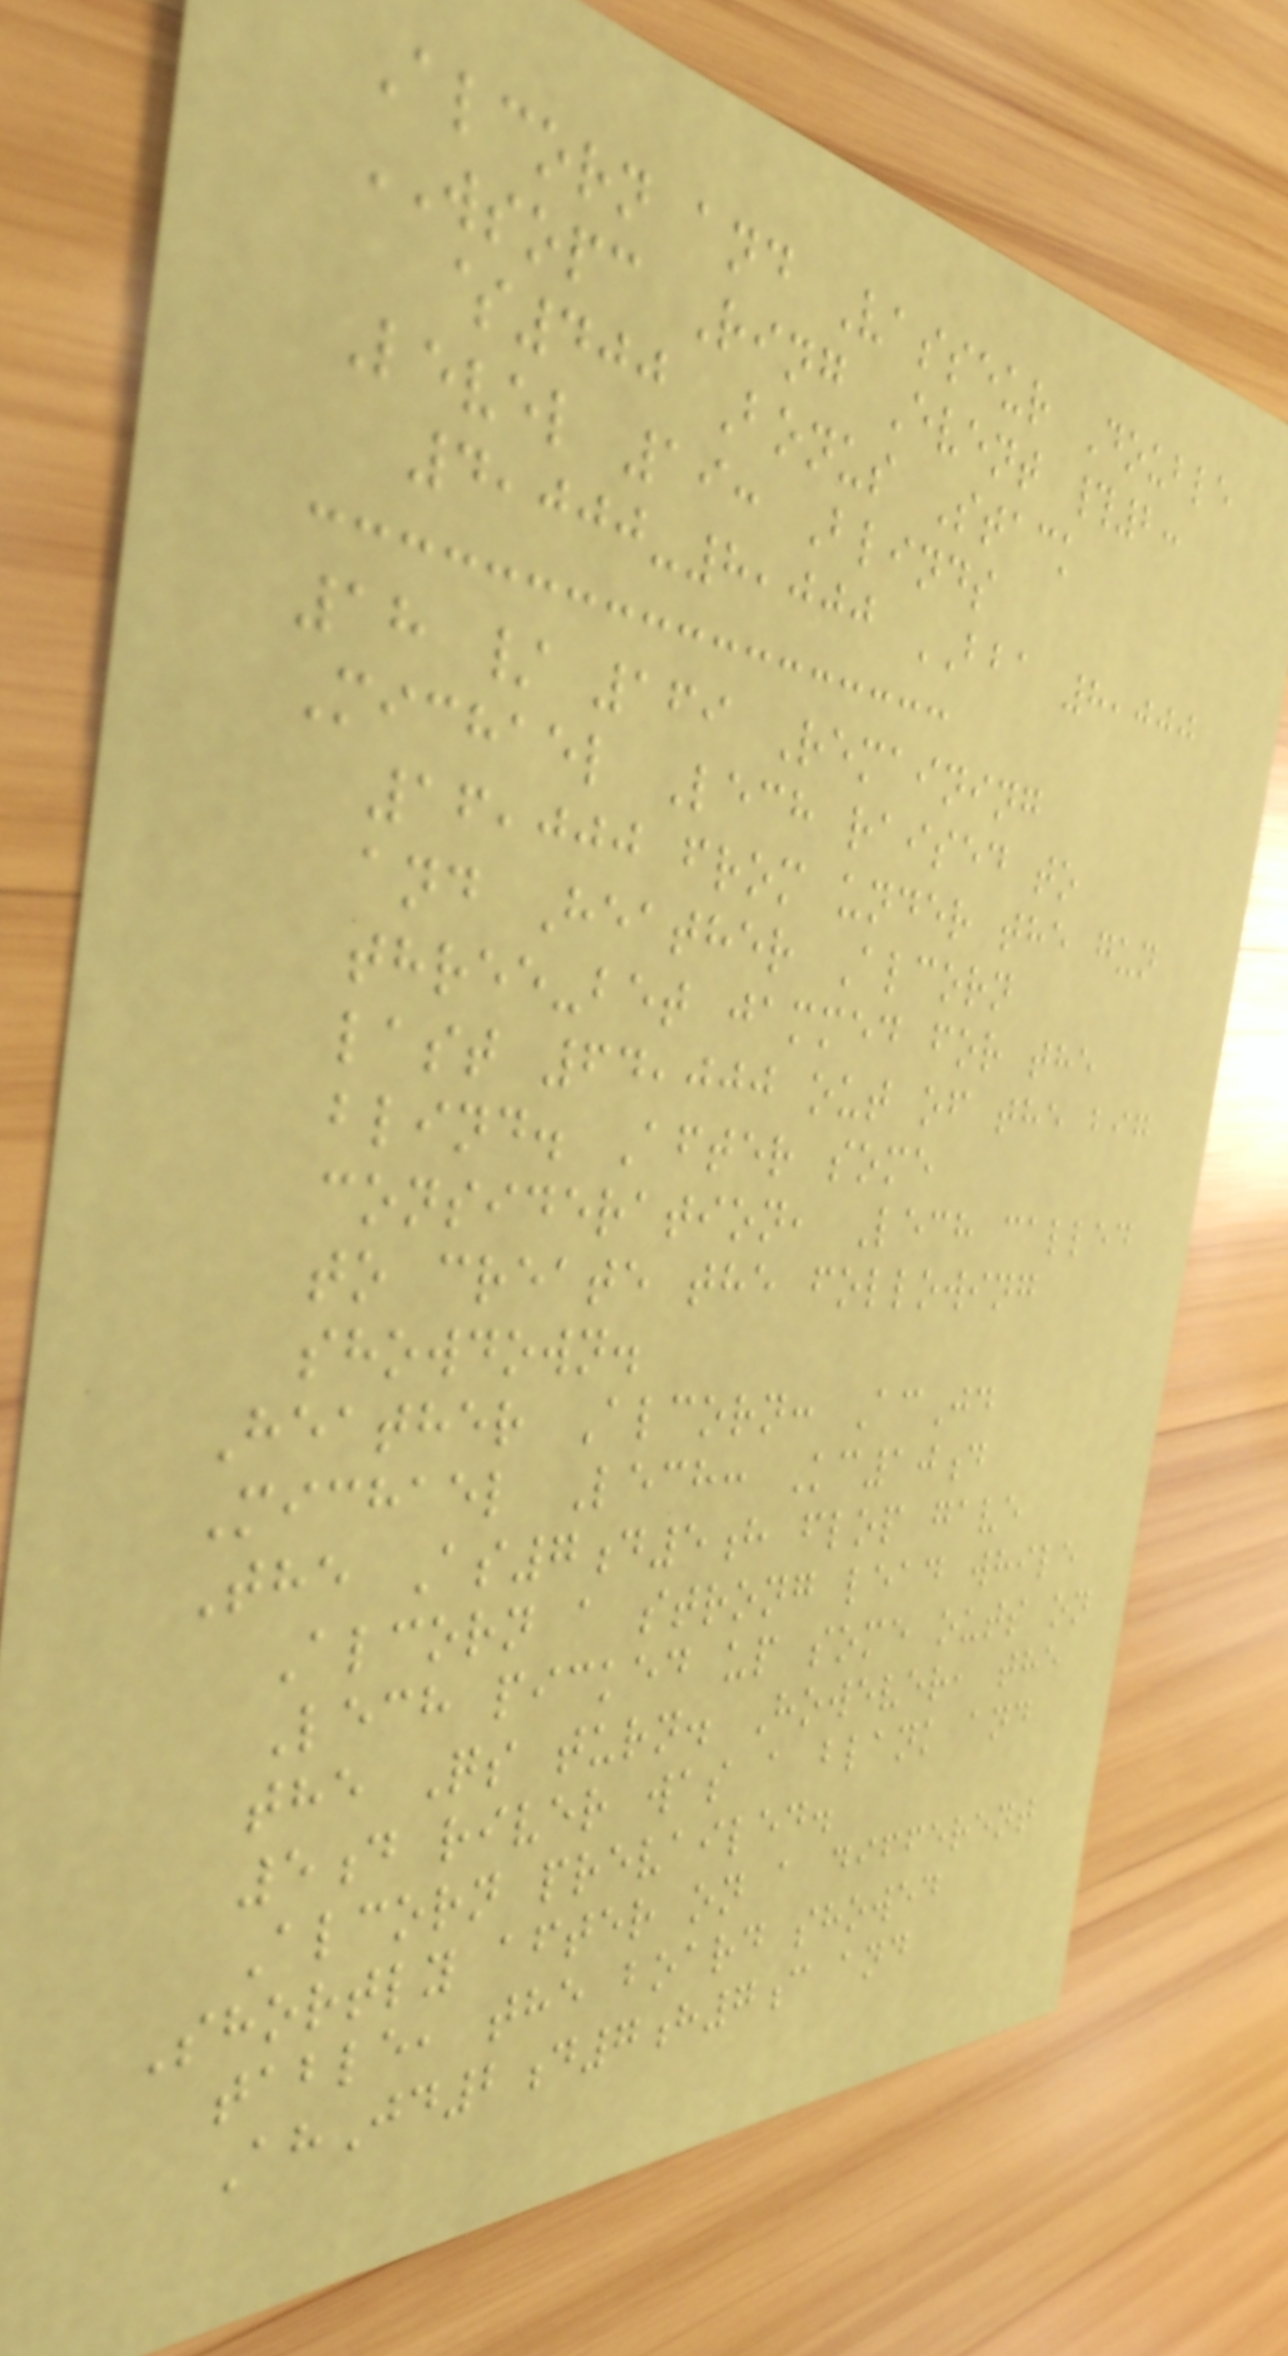Alcorn and Vasseur Double
WSOPC Ring Event #2:
$400 Bonus Stack
Level 19: Blinds
4,000-8,000 BBA 8,000
18 / 169 Remaining
Michael Lech raised to
16,000 from under the gun
and Heather Alcorn
three-bet jammed for the
last 64,000 out of the big
blind. After some
consideration, Lech called
to create the following
showdown.
Heather Alcorn: AcJd
Michael Lech: Kc10d
The As7d5h flop gave
Alcorn a strong lead while
Lech picked up some outs on
the Qs turn. However, the
5d river was a blank and
Alcorn prevailed.
Shortly after on a different
table, the board showed
AhJd2d7h7c and
